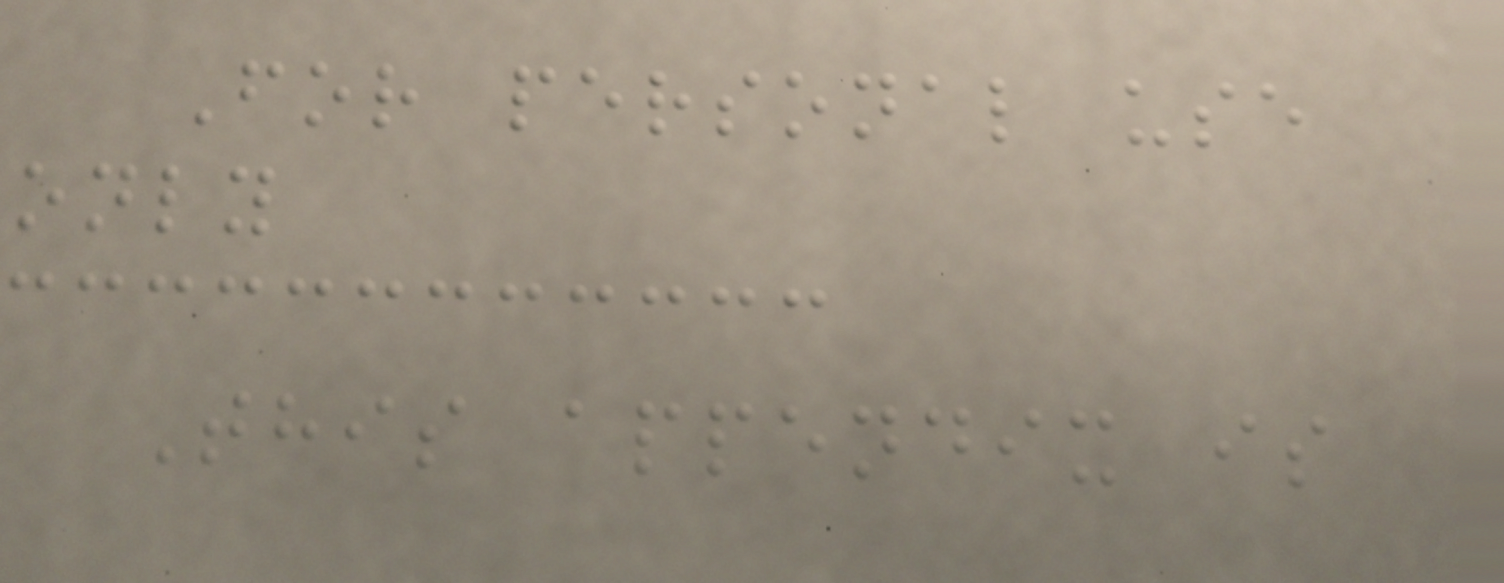For personal use
only
This appendix is
